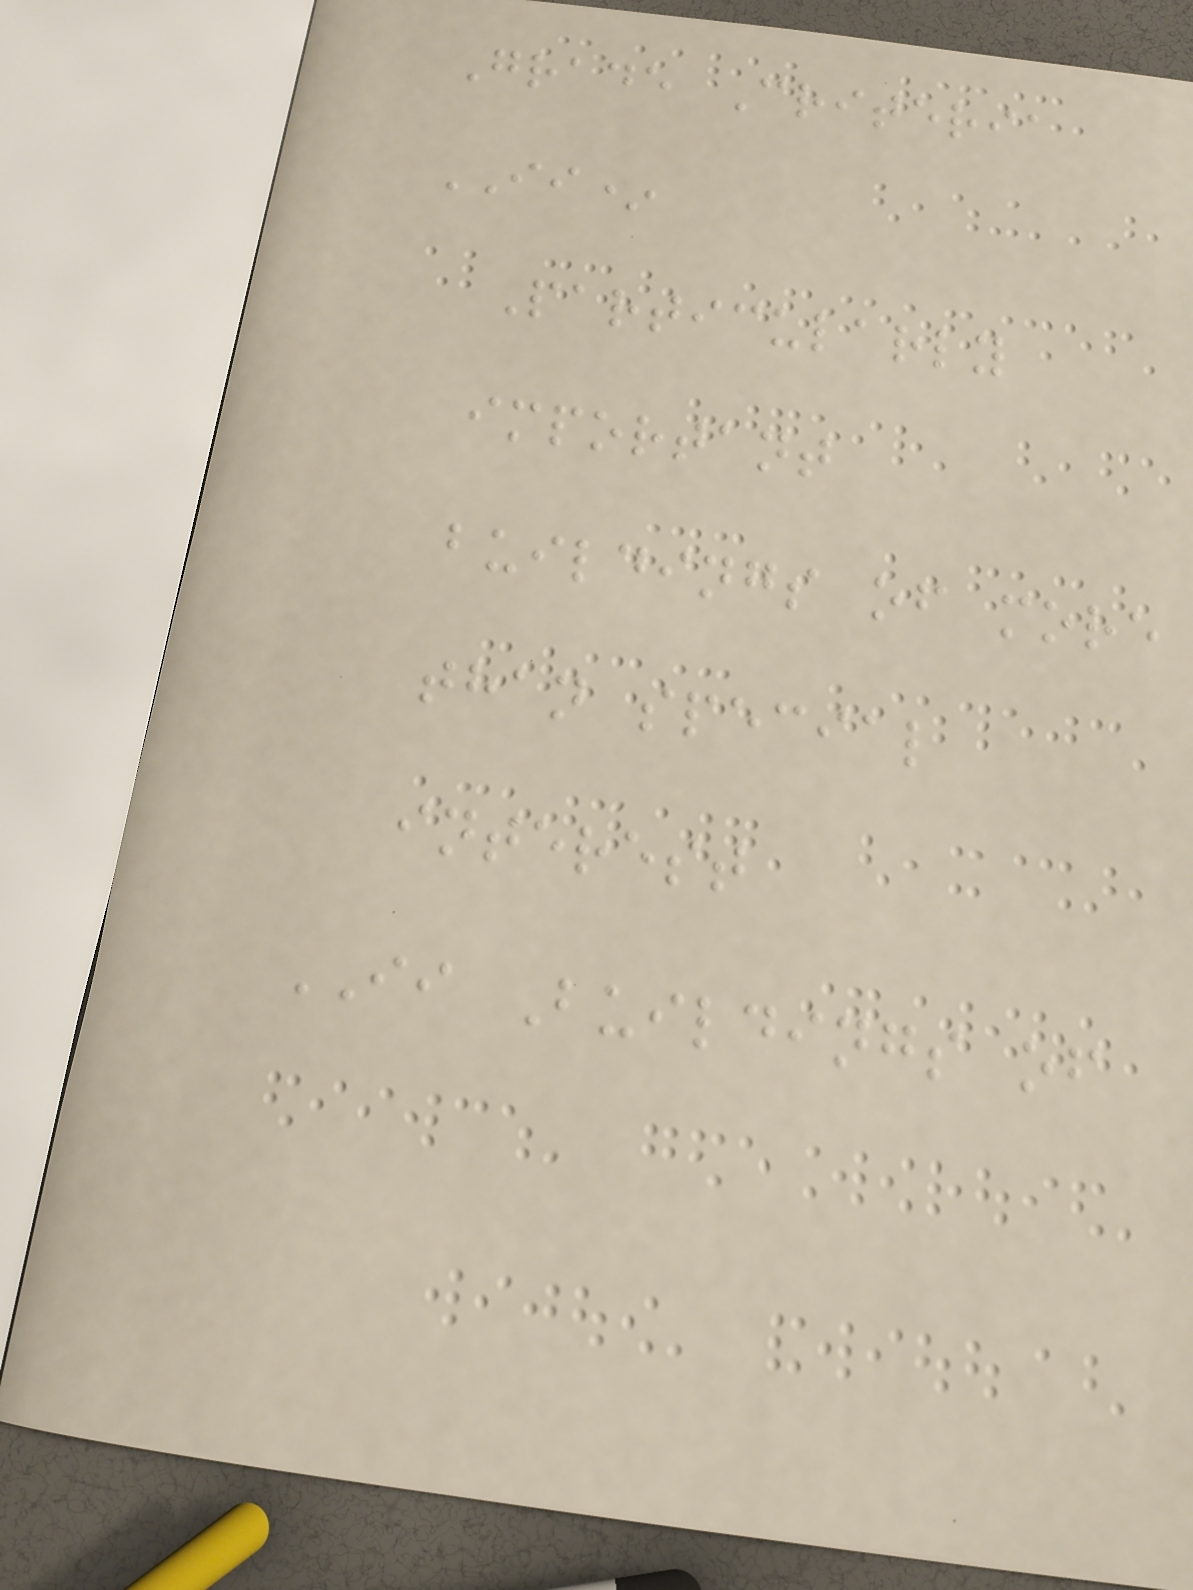Grade Criteria
II*
Particularly
important
buildings of more
than special
interest
II Buildings of
